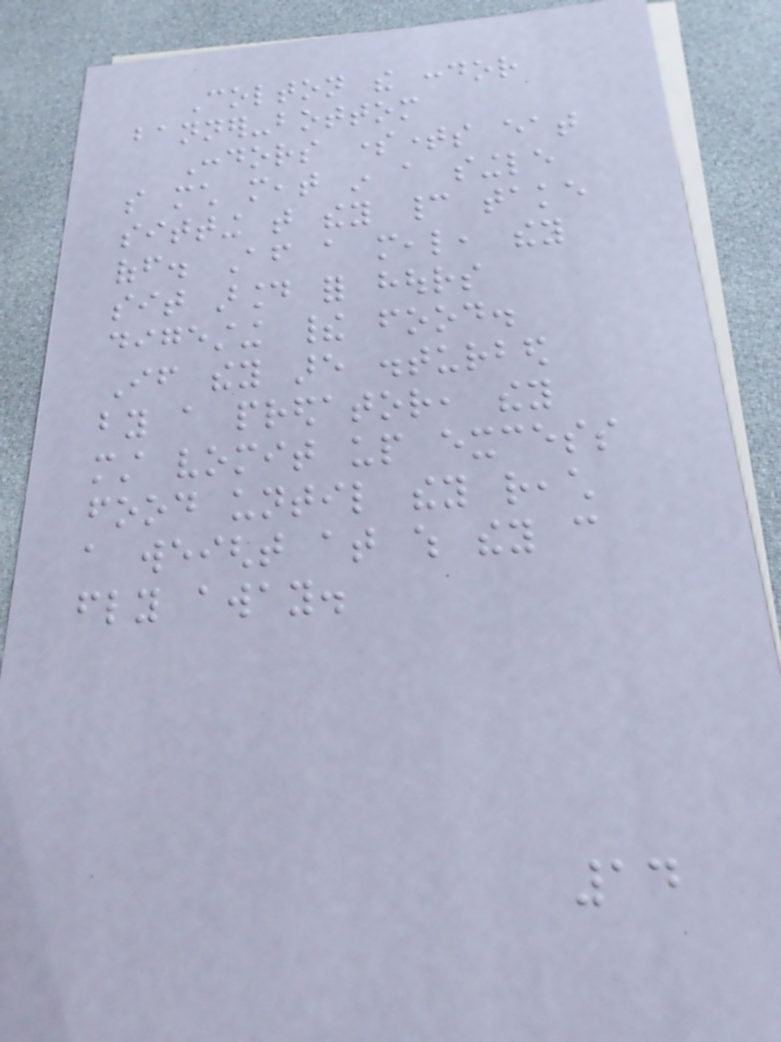Colton the condor
banner-bottom
Condors sometimes eat
so much meat in a single
sitting that they cannot take
off. After a meal, they
sit around for hours
digesting their food.
If they are disturbed
by a predator, they
must vomit up excess
food until they reach
a weight at which they can
fly away.
14
